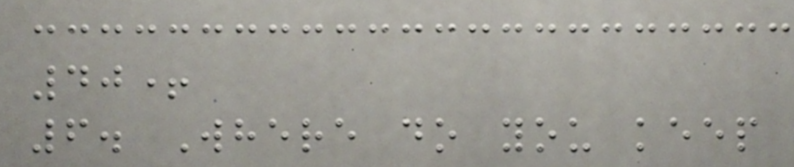40+
6. Where do you keep
